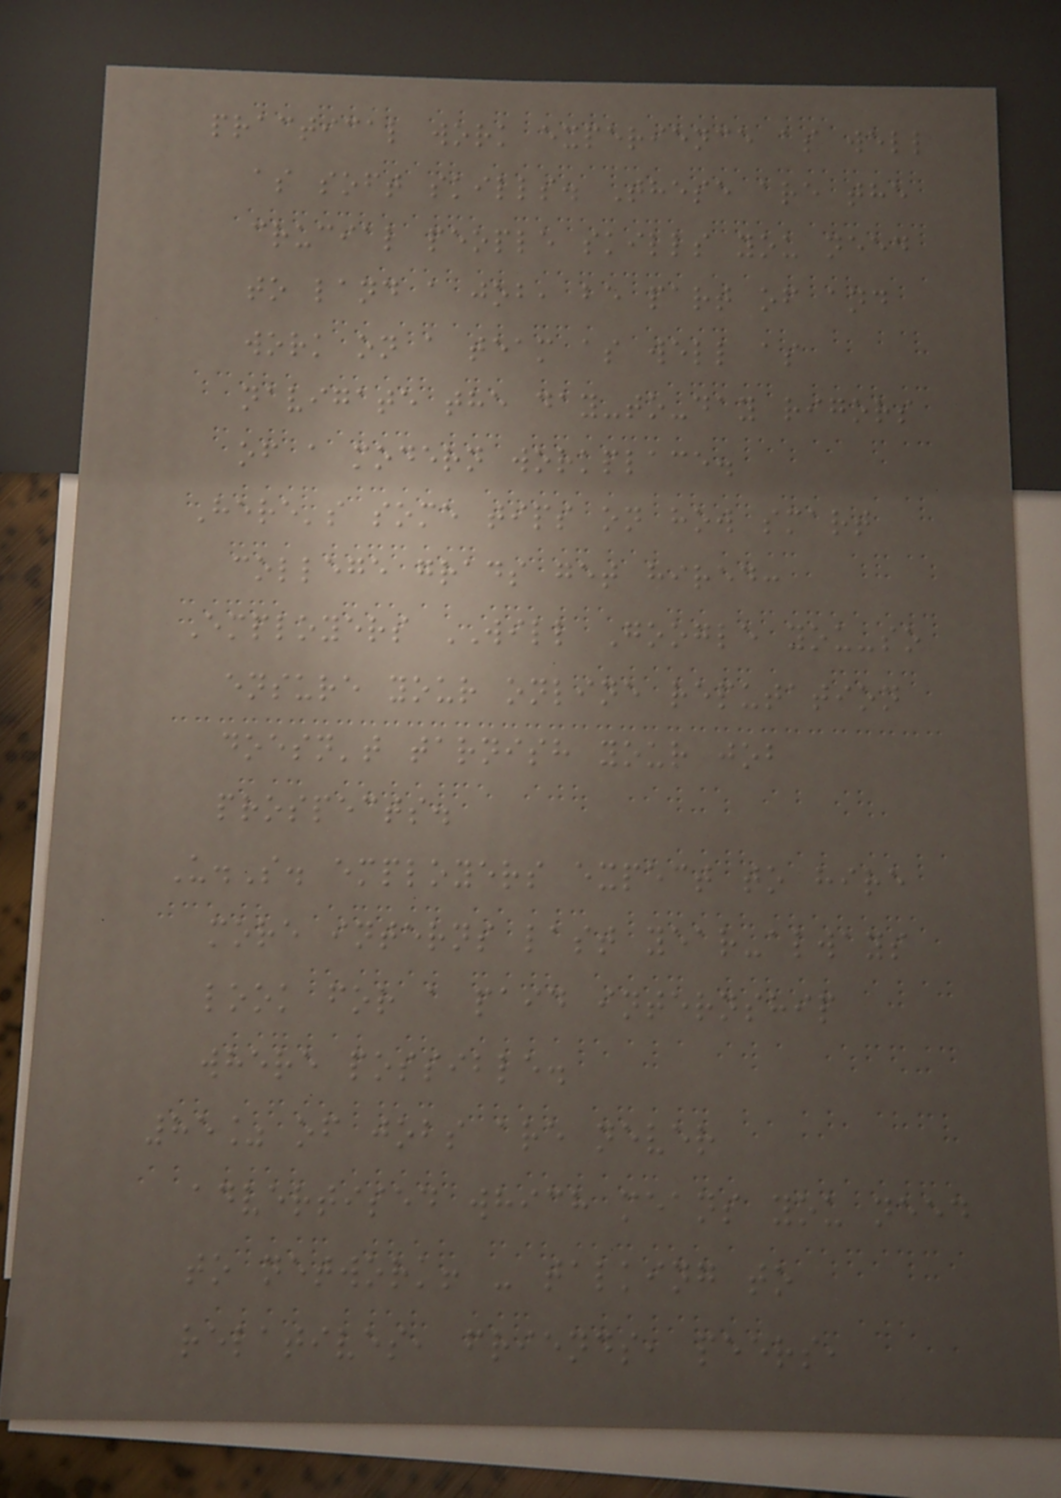practical work experience as well
as soft skills. These are the
crucial people skills you need
to land a job, be part of and
work on a team as well as
navigate the day-to-day rigors
of a modern workplace.
Here's some tips on how smart
college grads get hired:
Employers WILL Google you-so
ensure your online reputation
doesn't tarnish your job
prospects.
U.S. employers expect to hire
more interns last year-always
look for a paid internship
where possible.
85% of jobs are never
advertised which means you need
to network! - talking to
relatives, friends, peers,
